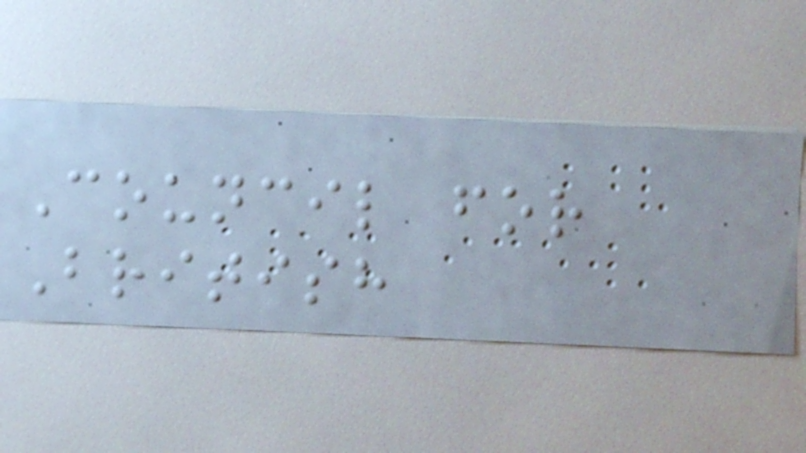Council for
British
